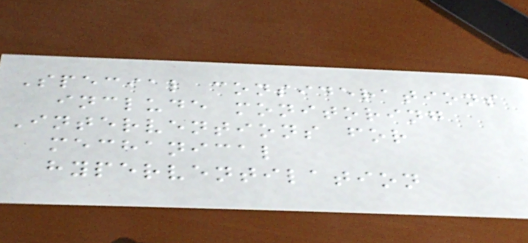Special considerations
include monitoring
Interventions for
mechanical
hyperventilation
